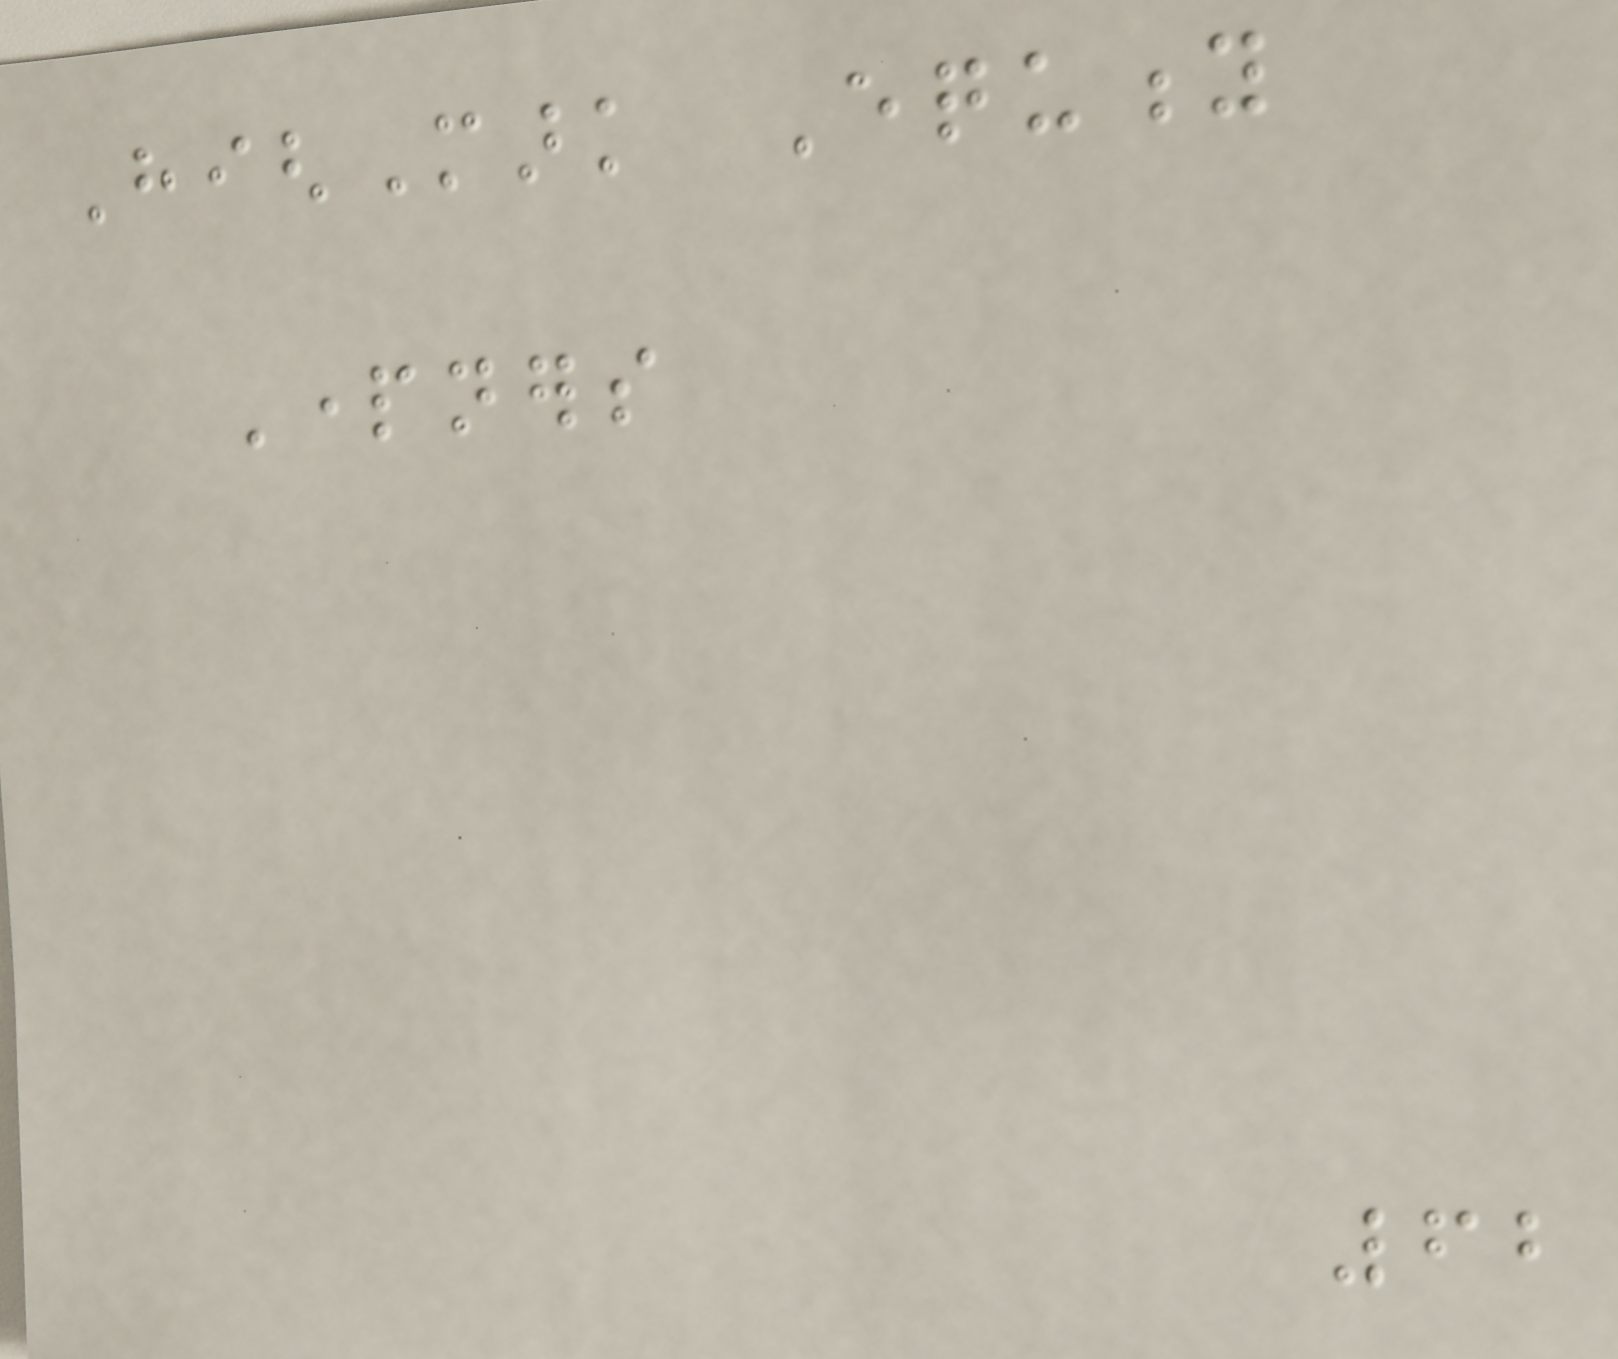HighMark Equity
Partners
62
